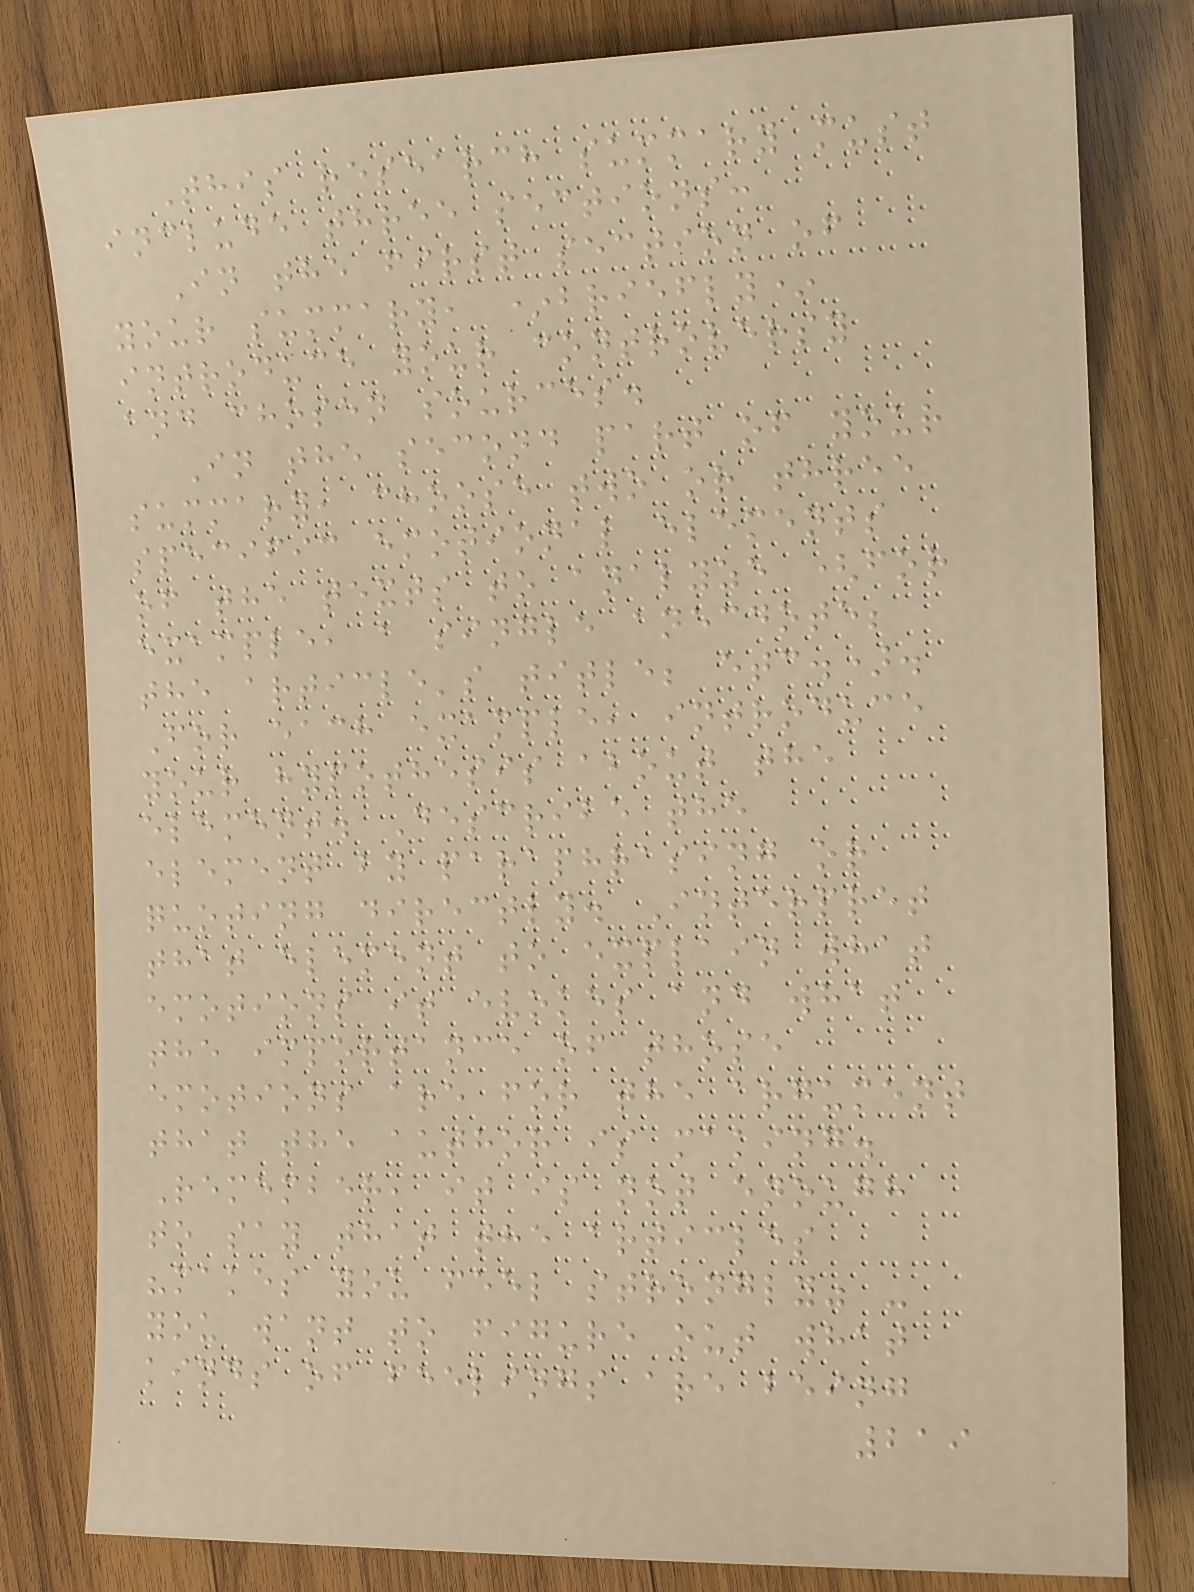This research summary must
include three sections:
In the first section of
your summary, *briefly*
introduce your controversy
and chosen sources.
In the second part of your
summary, choose two or three
specific emotional elements
of the texts to analyze (for
example, a single anecdote;
the article's title; etc.).
For each example, introduce
your hypothesis about the
element. Describe the
element by paraphrasing or
quoting directly. Interpret
that element to explain what
emotions it evokes and what
the importance of those
emotions are for the argument
that the author is making.
Remember, it is not enough
to say that the articles
"makes you feel strongly" -
you want to figure out what
kinds of feelings are being
219
